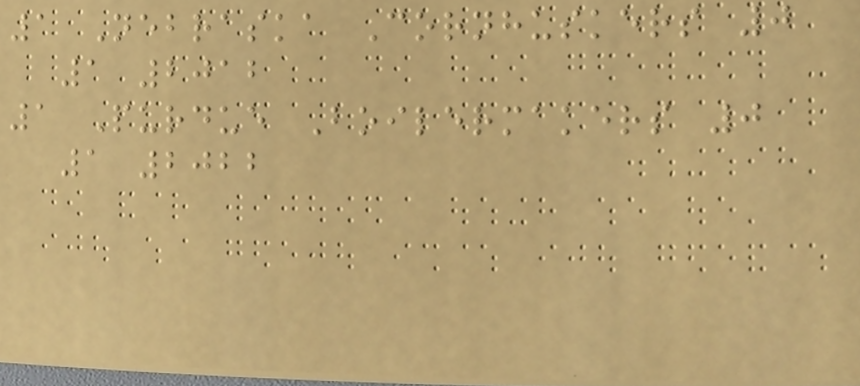1 Nebraska Cornhuskers 0
1 2012
1 Purdue Boilermakers 0
1 2022
